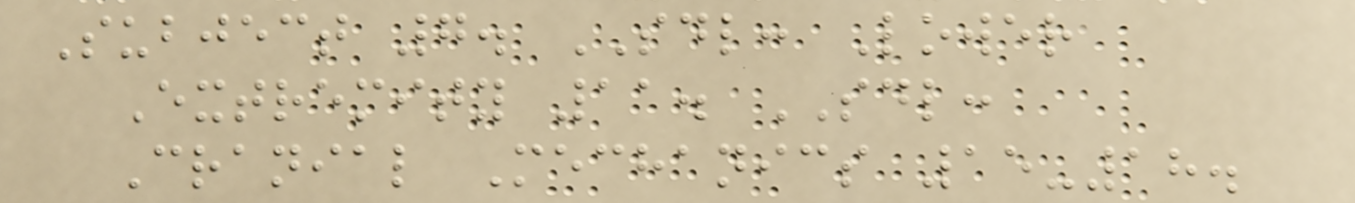Subject 7. SDL: Lower
Extremity 11. SDL:
Cranial Mechanics 15-18.
